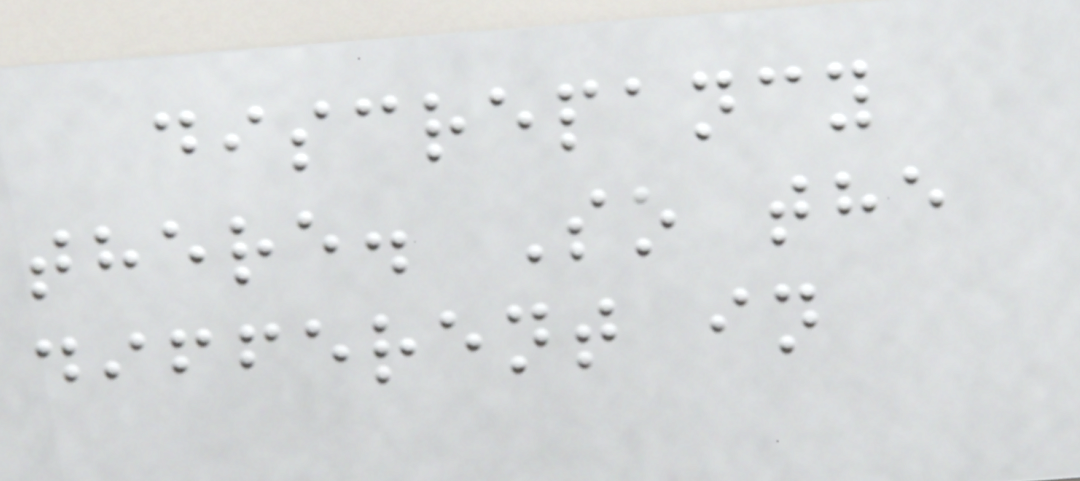discrepancy
there. So the
different in
